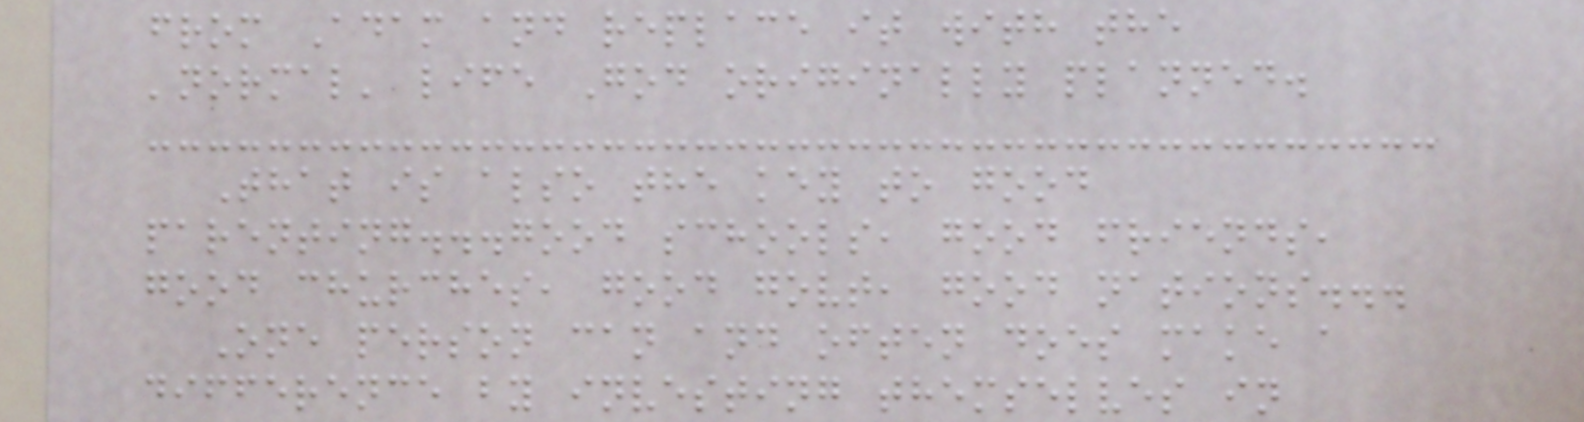from Adam and replace it with the
'normal' life God originally planned.
That is also the key to good
parenting...good schools, good friends,
good churches, good govt, good nations...
One person can and often does make a
difference by investing themselves in
